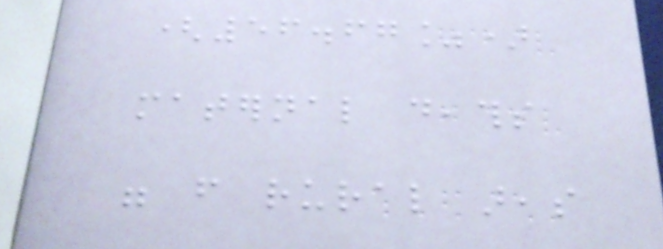(56.67%)
maternal deaths
were from rural areas
